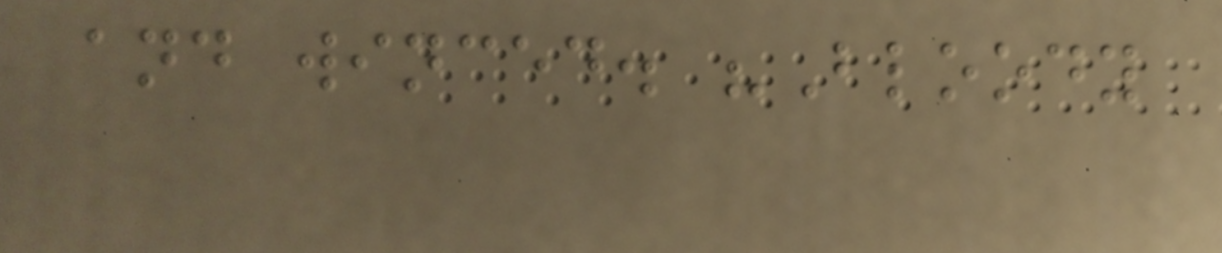and winced. "Bloody
